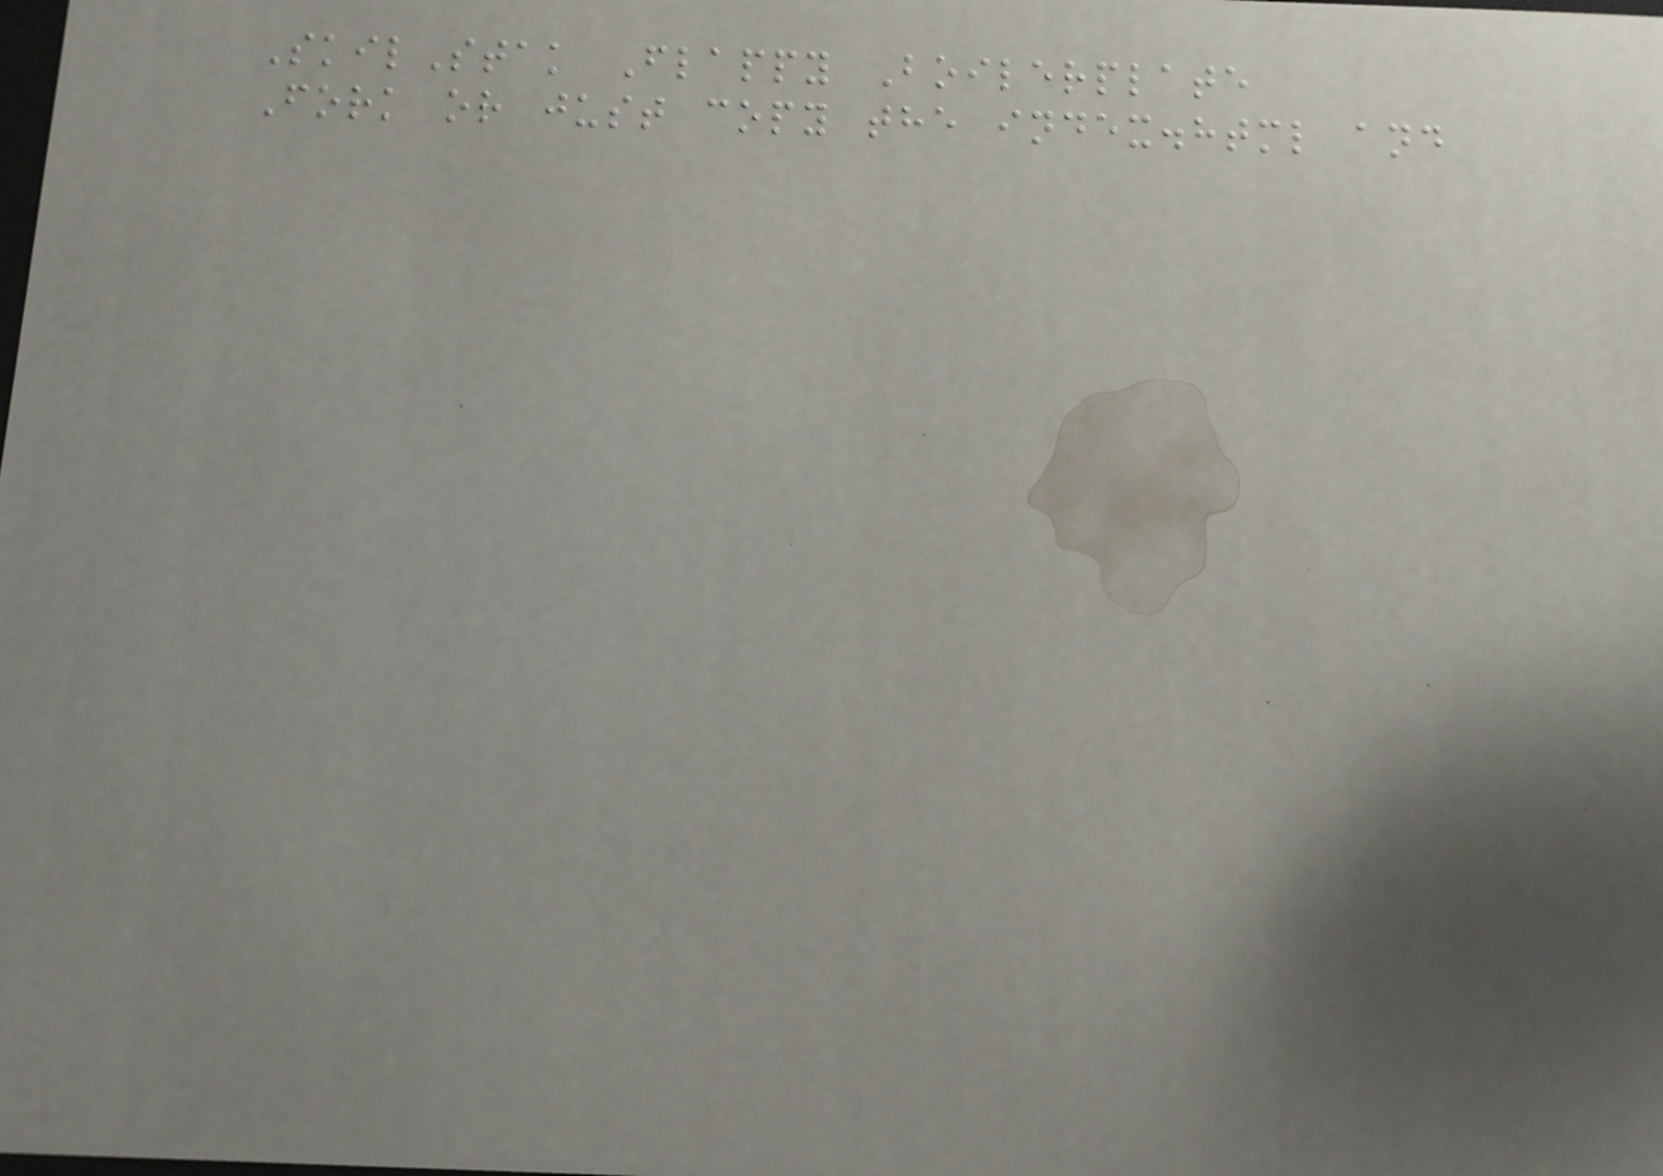SkilStak Flappy Boilerplate
Fork or just copy the index.html and
